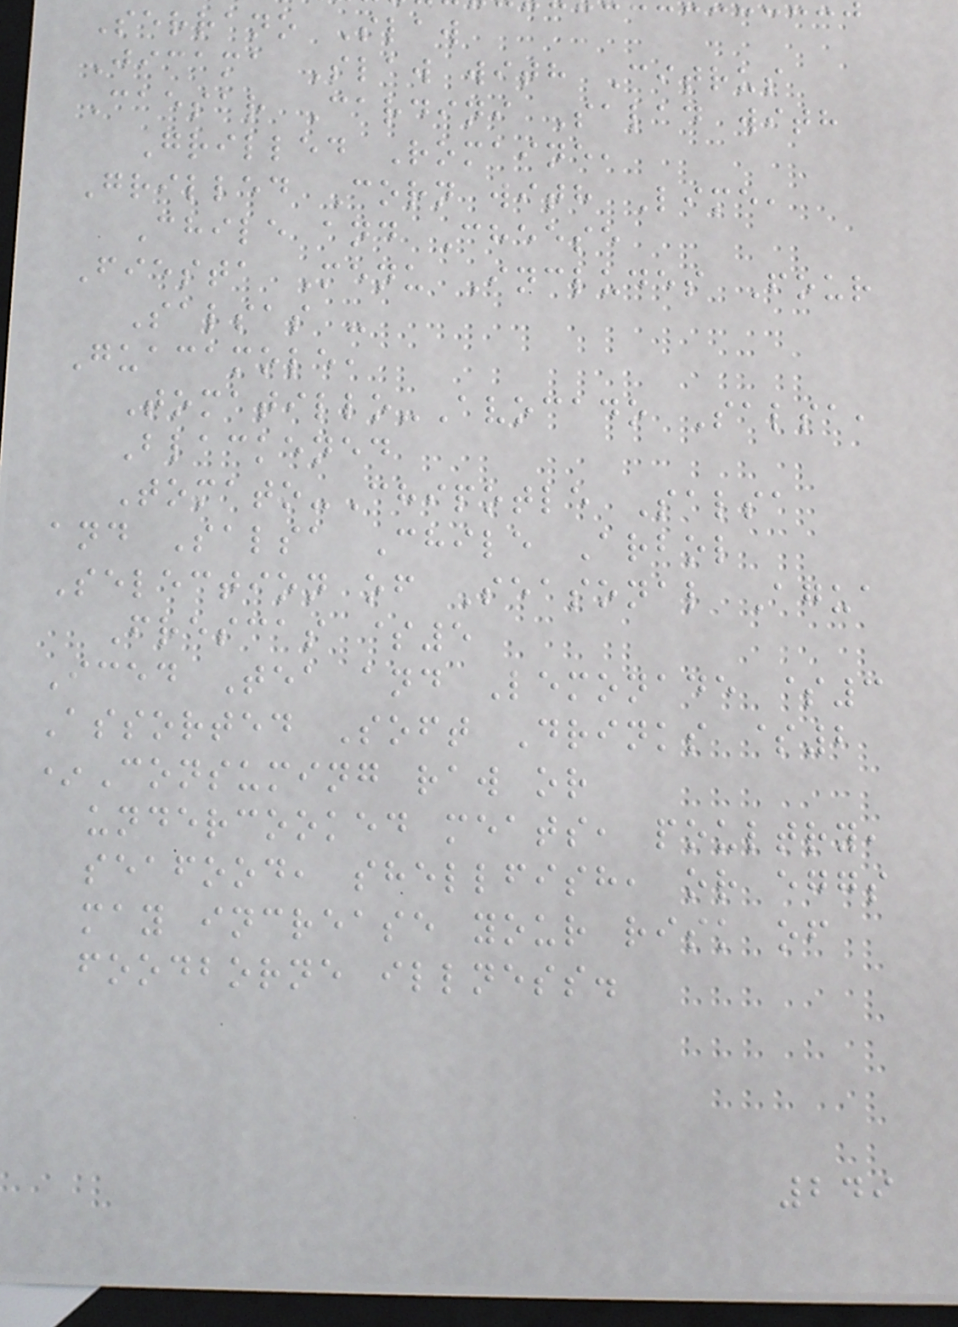Serrano Slaw
Jicama Slaw with Citrus
Caesar Cardini Salad with
Grilled Romaine,
Grilled Corn with Lime,
Chile and Cheese
Fiesta Menu Includes Four
Salsas -
Guacamole,
Tomatillo-Avocado Salsa,
Blackened
Tomato-Chipotle Salsa
and Salsa Chile Arbol
Selection of Seasonal Agua
Frescas $5
Iced Tea and Lemonade $3
Assorted Soft Drinks $2
*Consuming raw or
undercooked meats, poultry,
seafood, shellfish, or eggs
may increase your risk of
foodborne illness.
249
